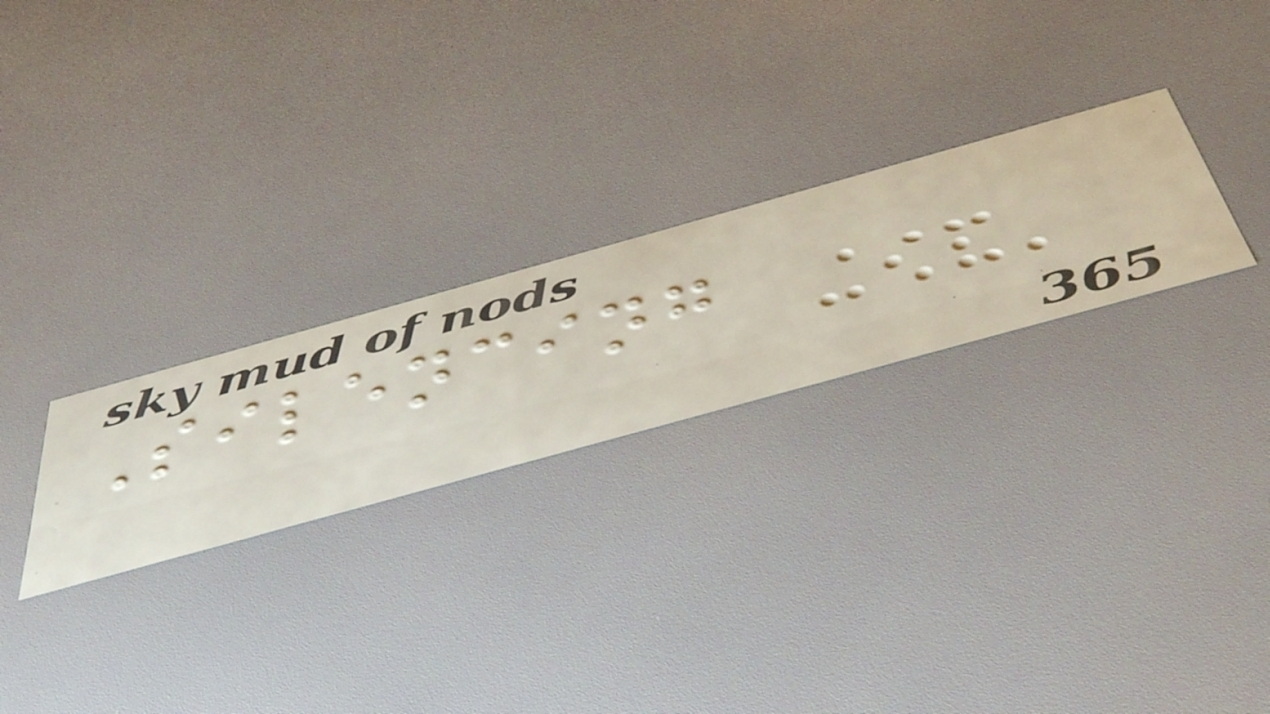Silencing
